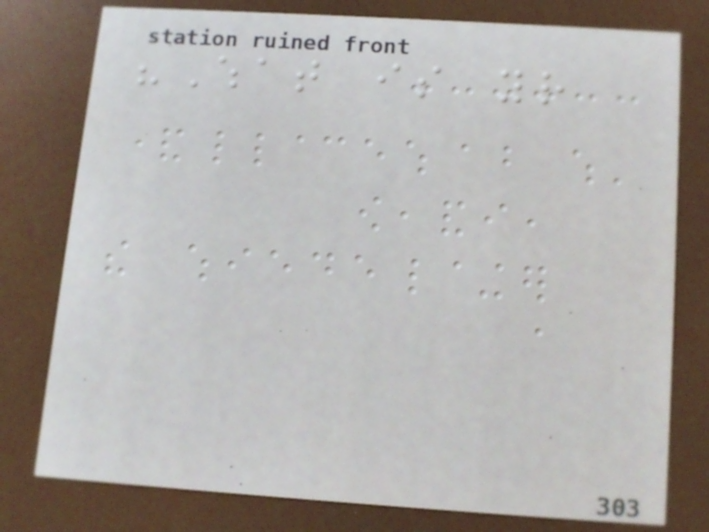"What is your
